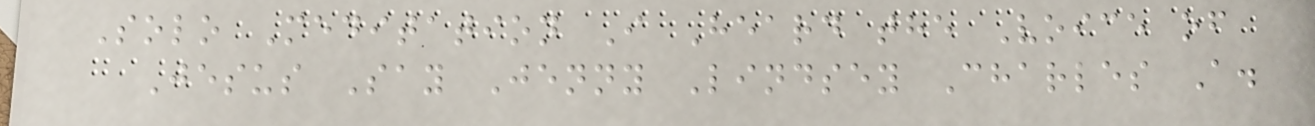Solo Meditation I Heard the Voice of
Jesus Say Jenny Lindsey Charles A.
